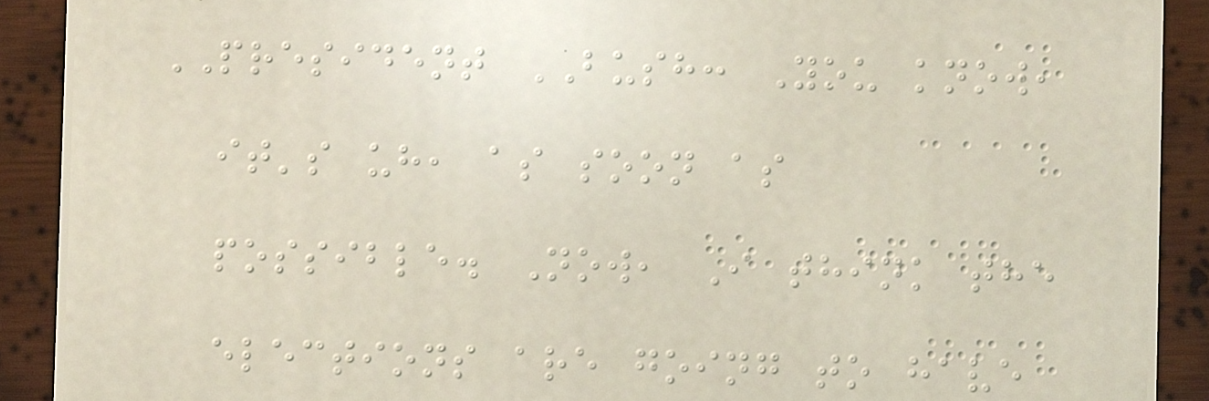PRESIDENT BUSH: You know,
it's uh, as soon as
possible. Now, I think the
elections are going to have
